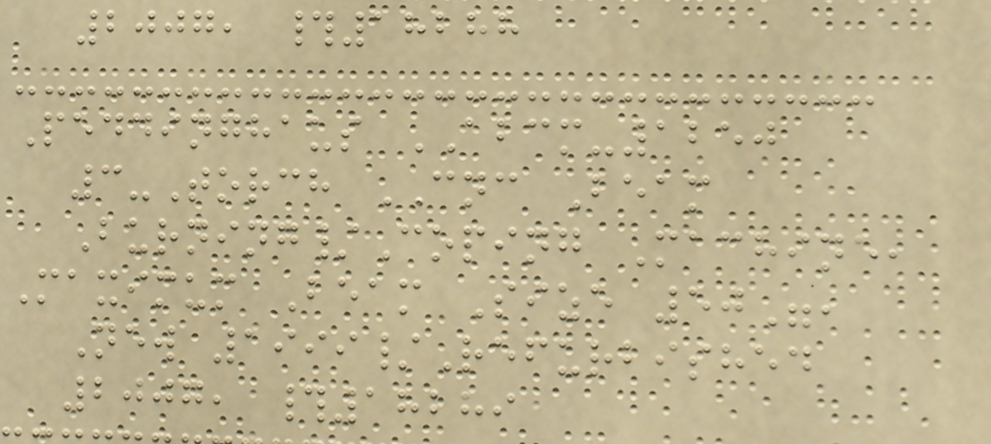2007, #18288
Peddinghaus ABCM-1250
3-Torch CNC Beam
Burning/Coping Machine,
Maximum Beam Size 50",
New 1999/Refurbished
2007, #18289
